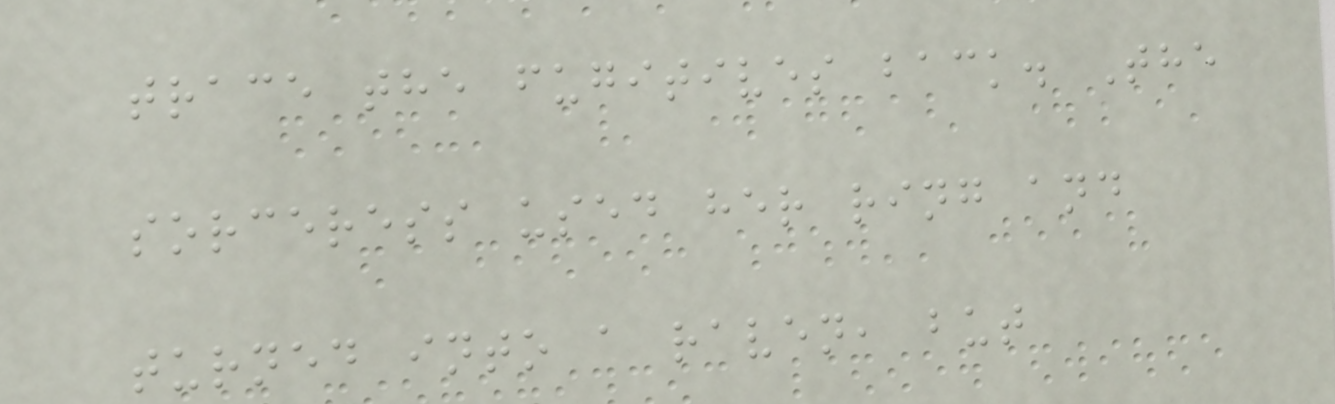trace the fugitives back. The
sorceress used her ring and
turned into a raven, but
